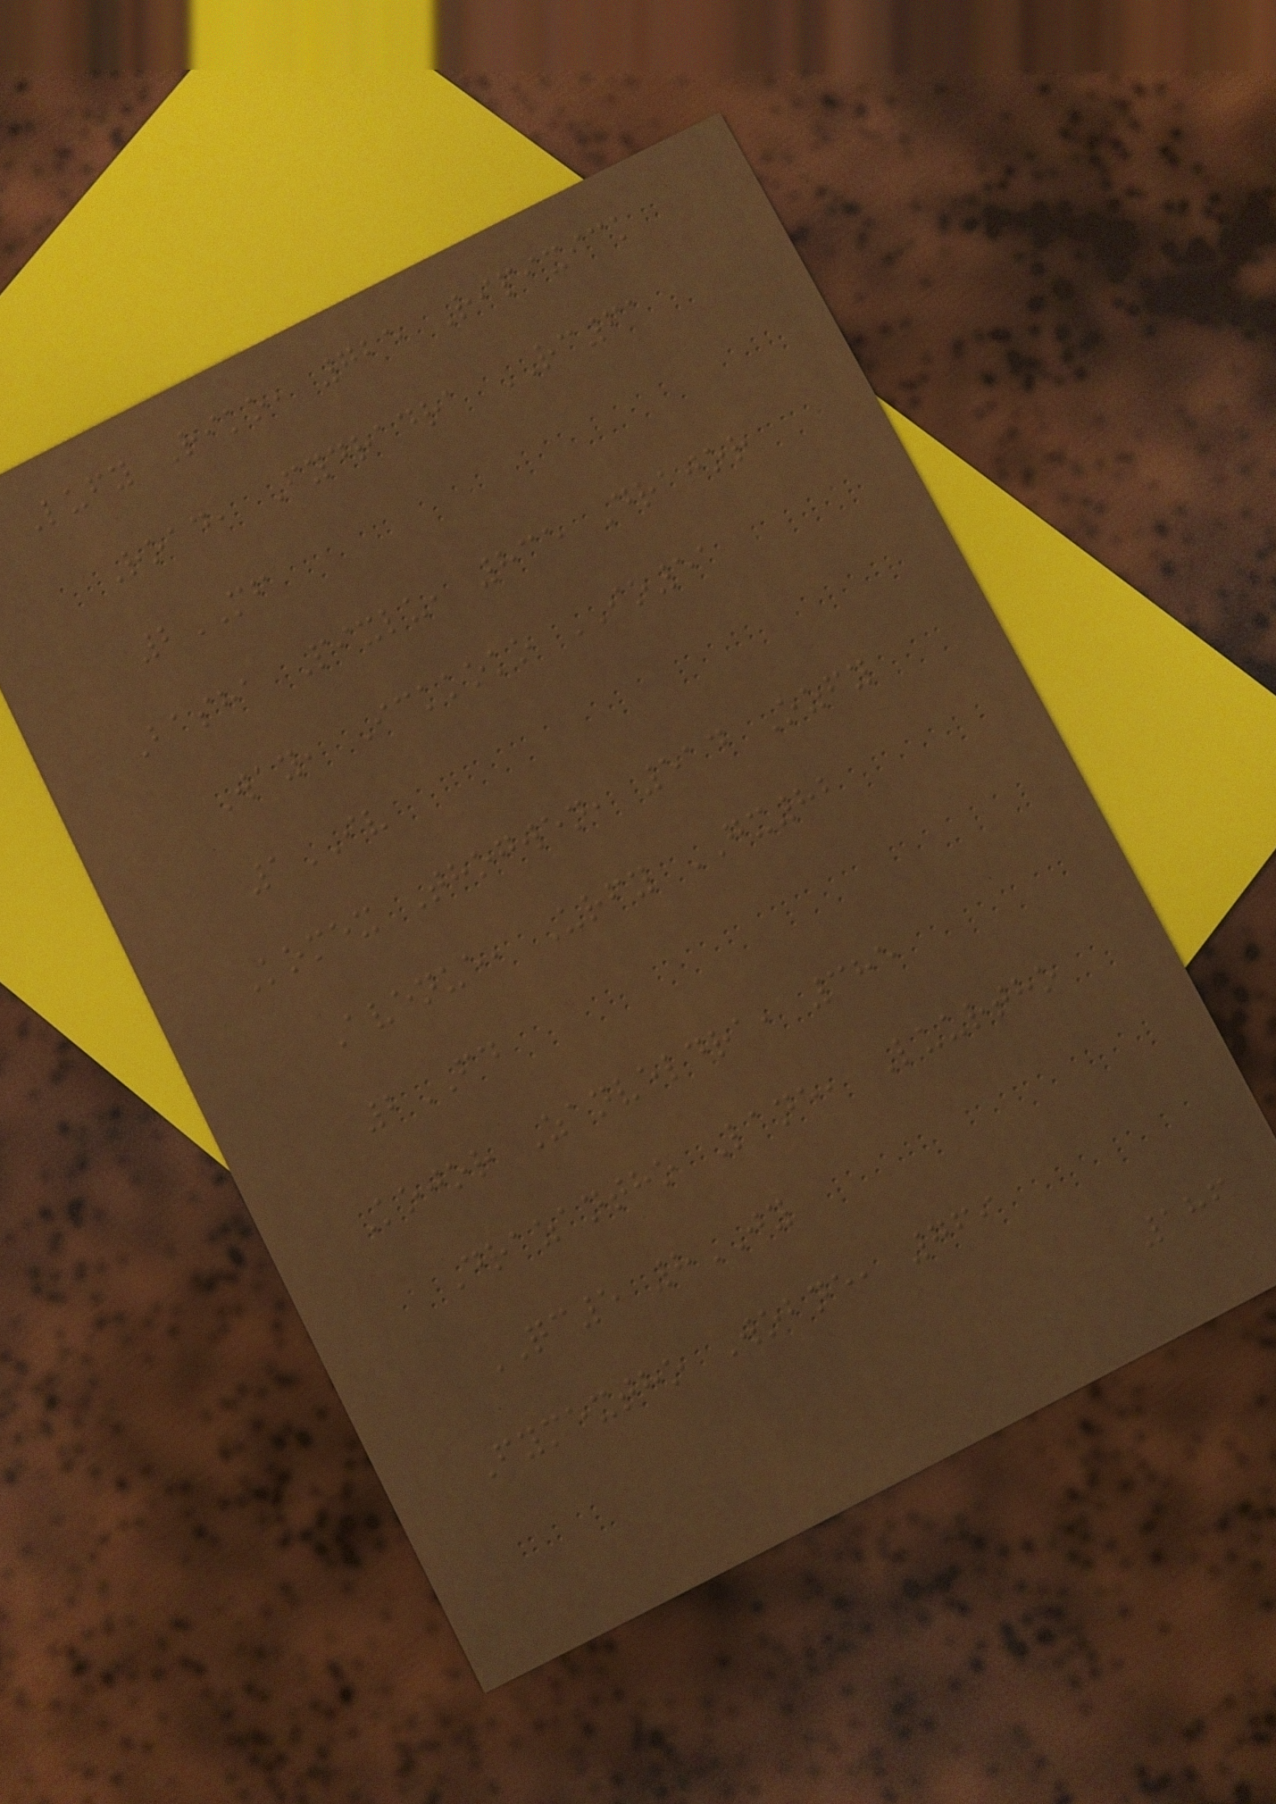Lufy Riko, 725 Ripixick
Road, Fydradra RC61
2MF
Basha Pixlu, 835 Drajor
Way, Ickkoko IO51
1IV
Komex Thogwen, 514 Ozfy
Avenue, Urfy GX82
2FD
Kojor Zanveldra, 385
Drazantho Lane, Luurtho
QC5 8JY
Fymextho Wobne, 769
186
